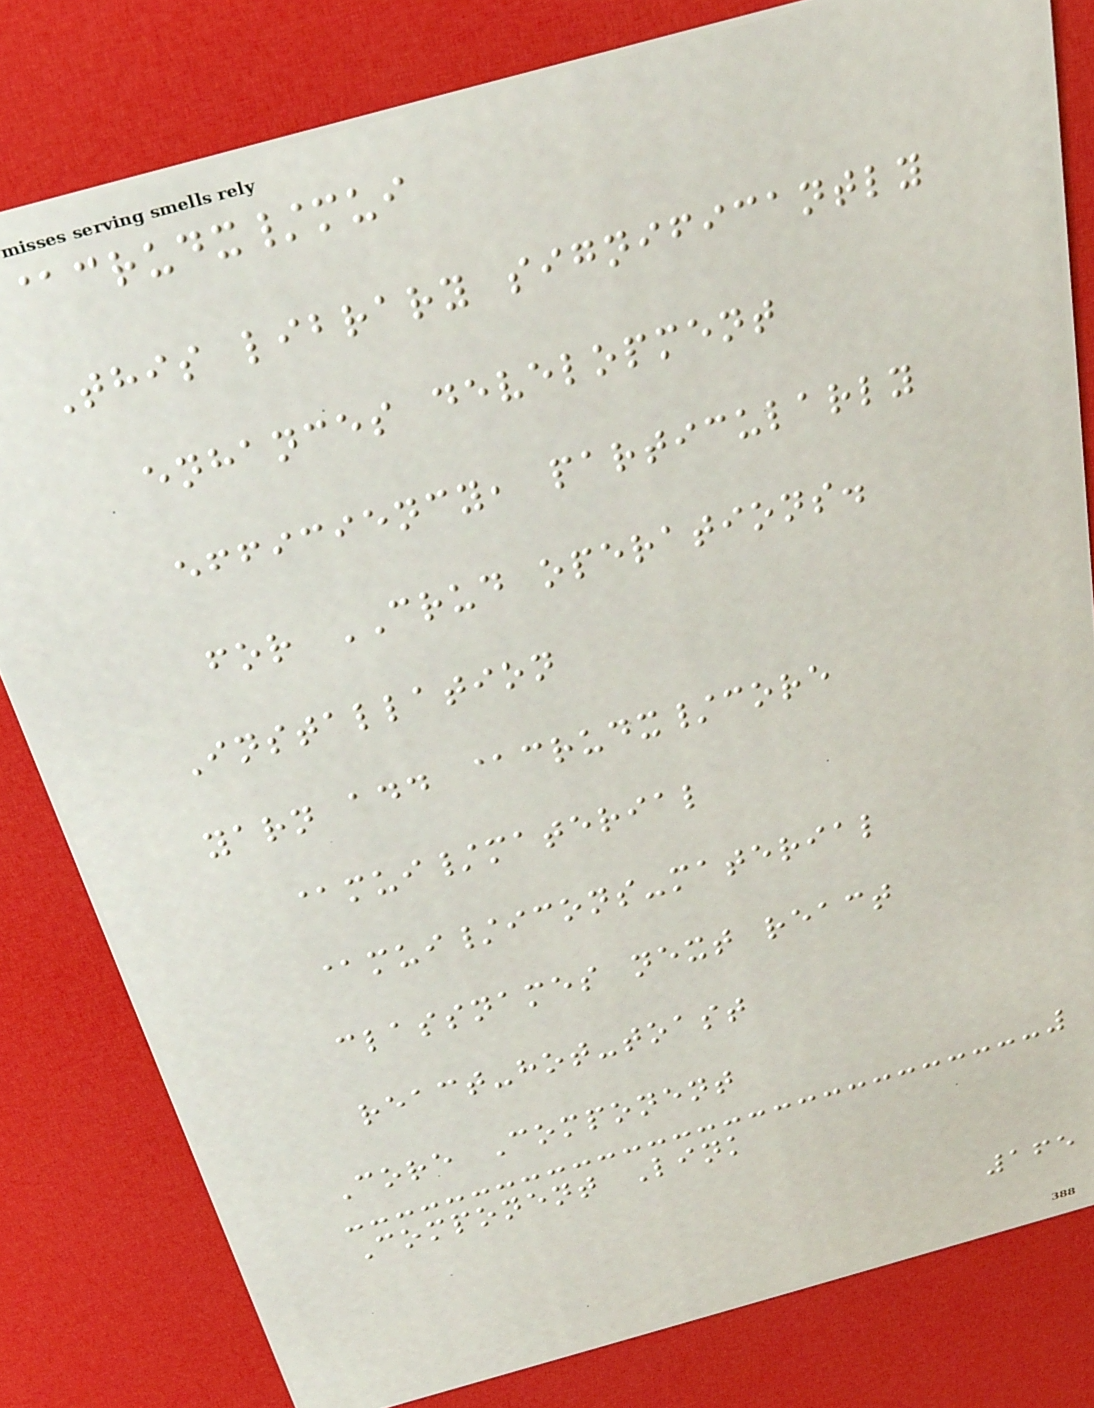@crudx/mui
This library significantly
enhances development
efficiency, particularly
for CRUD operations.
Installation
yarn add @crudx/core
@mui/material
@mui/icons-material
classnames next react
react-hot-toast
Core Component
Component Link
165
